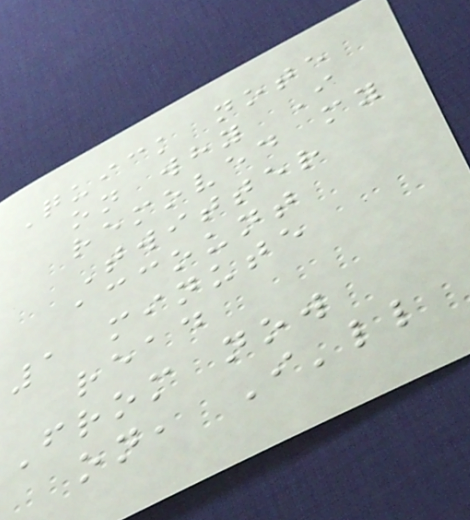Quick note
on why I
removed my
Twitter
account
1 minute
read
From now
on, I'll
